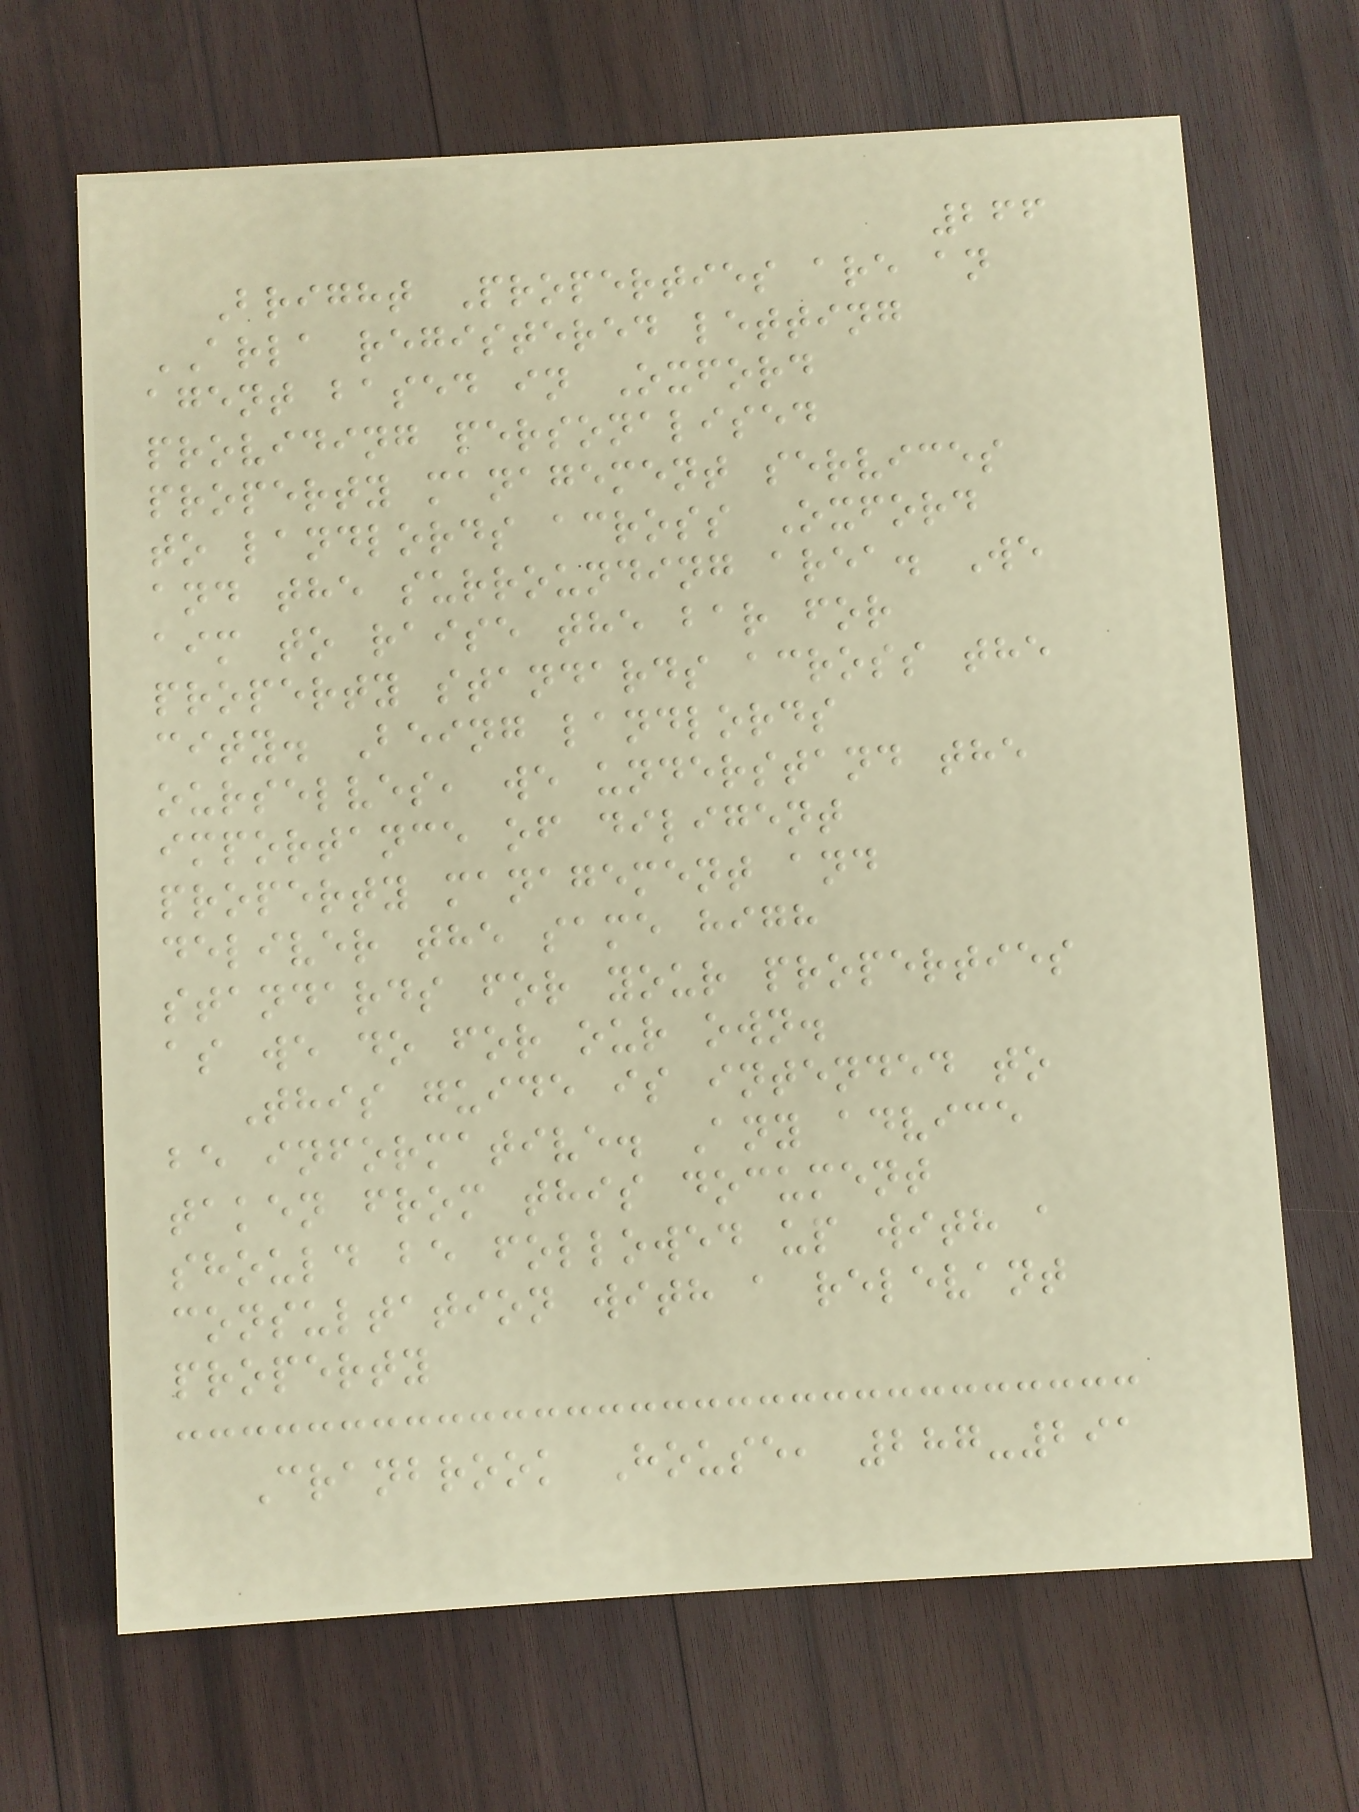266
Bright Properties are an
ARLA registered letting
agent based in Oxford
providing personalised
property management services
to landlords across Oxford
and the surrounding area. We
aim to raise the bar for
property standards across the
city. Being landlords
ourselves, we understand the
importance of diligent
property management and
deliver the same high
standards for your properties
as we do for our own.
This guide is intended to
be informative. Any advice
taken from this document
should be followed up with a
consultation with a relevant
property
Cranbrook House, 287-291
